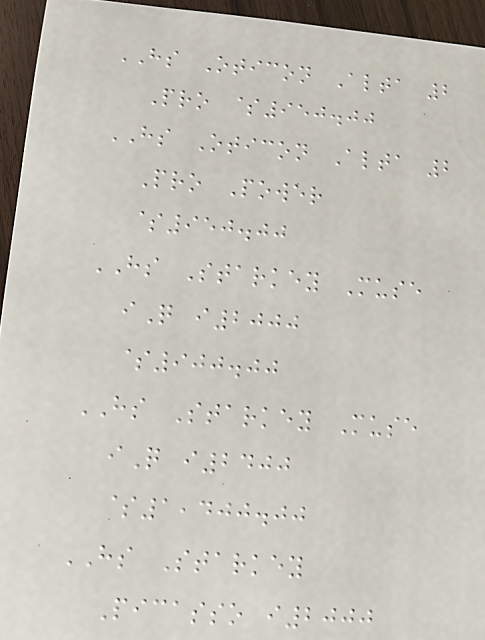HS Oticon Alta 2
Pro $950.00
HS Oticon Alta 2
Pro Power
$950.00
HS Starkey Muse
iQ i2000
$900.00
HS Starkey Muse
iQ i2400
$1,400.00
HS Starkey
Picasso i2000
